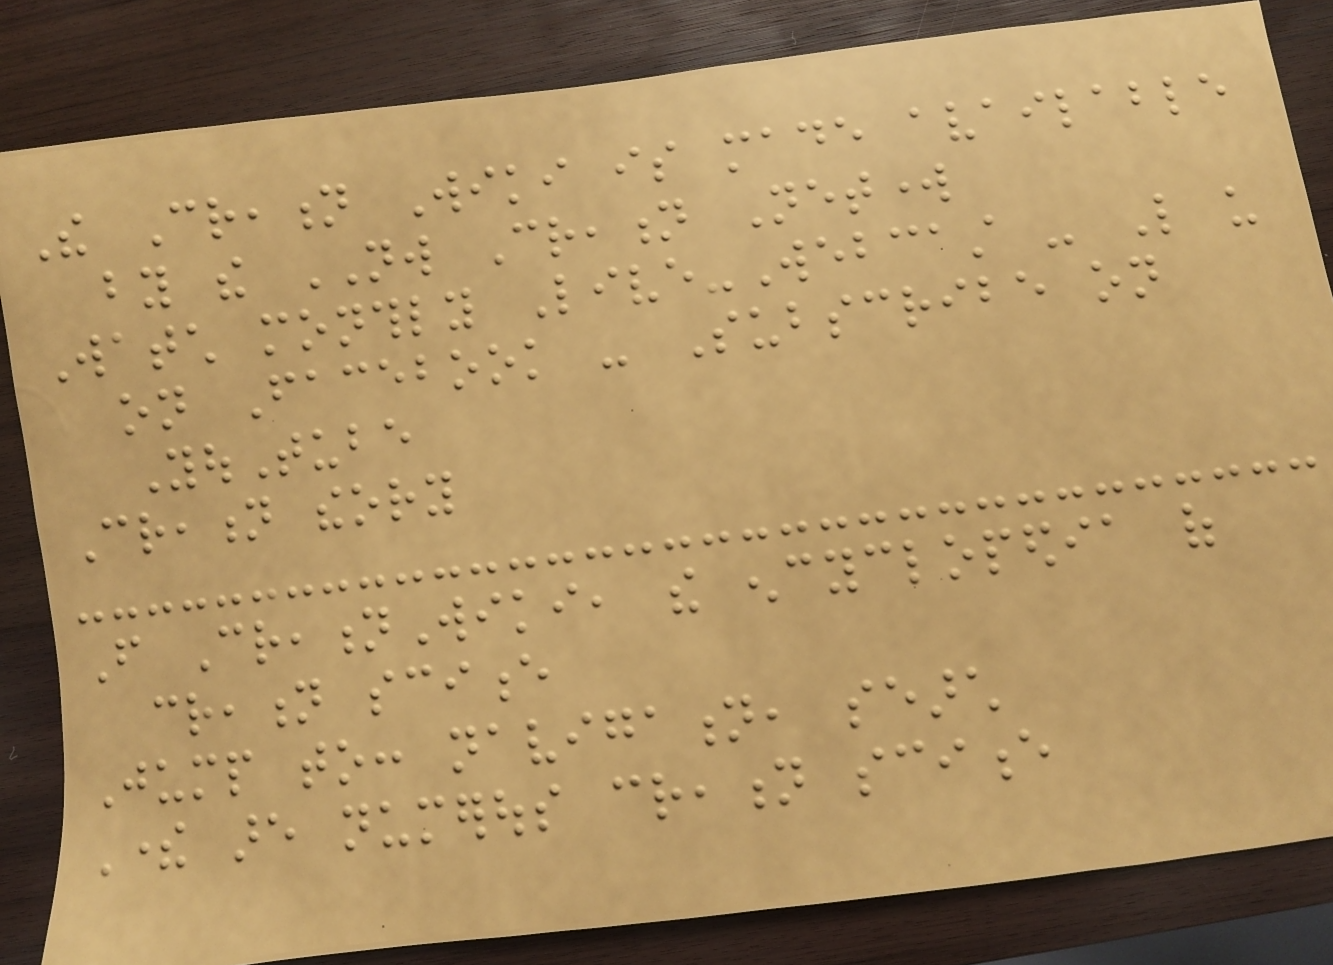The Creation Wiki is made available
by the NW Creation Network
Watch monthly Live-Webcast - Like us
on Facebook - Subscribe on
YouTube
Creation theory
From CreationWiki, the encyclopedia of
creation science
Jump to: navigation, search
There are numerous creation science
